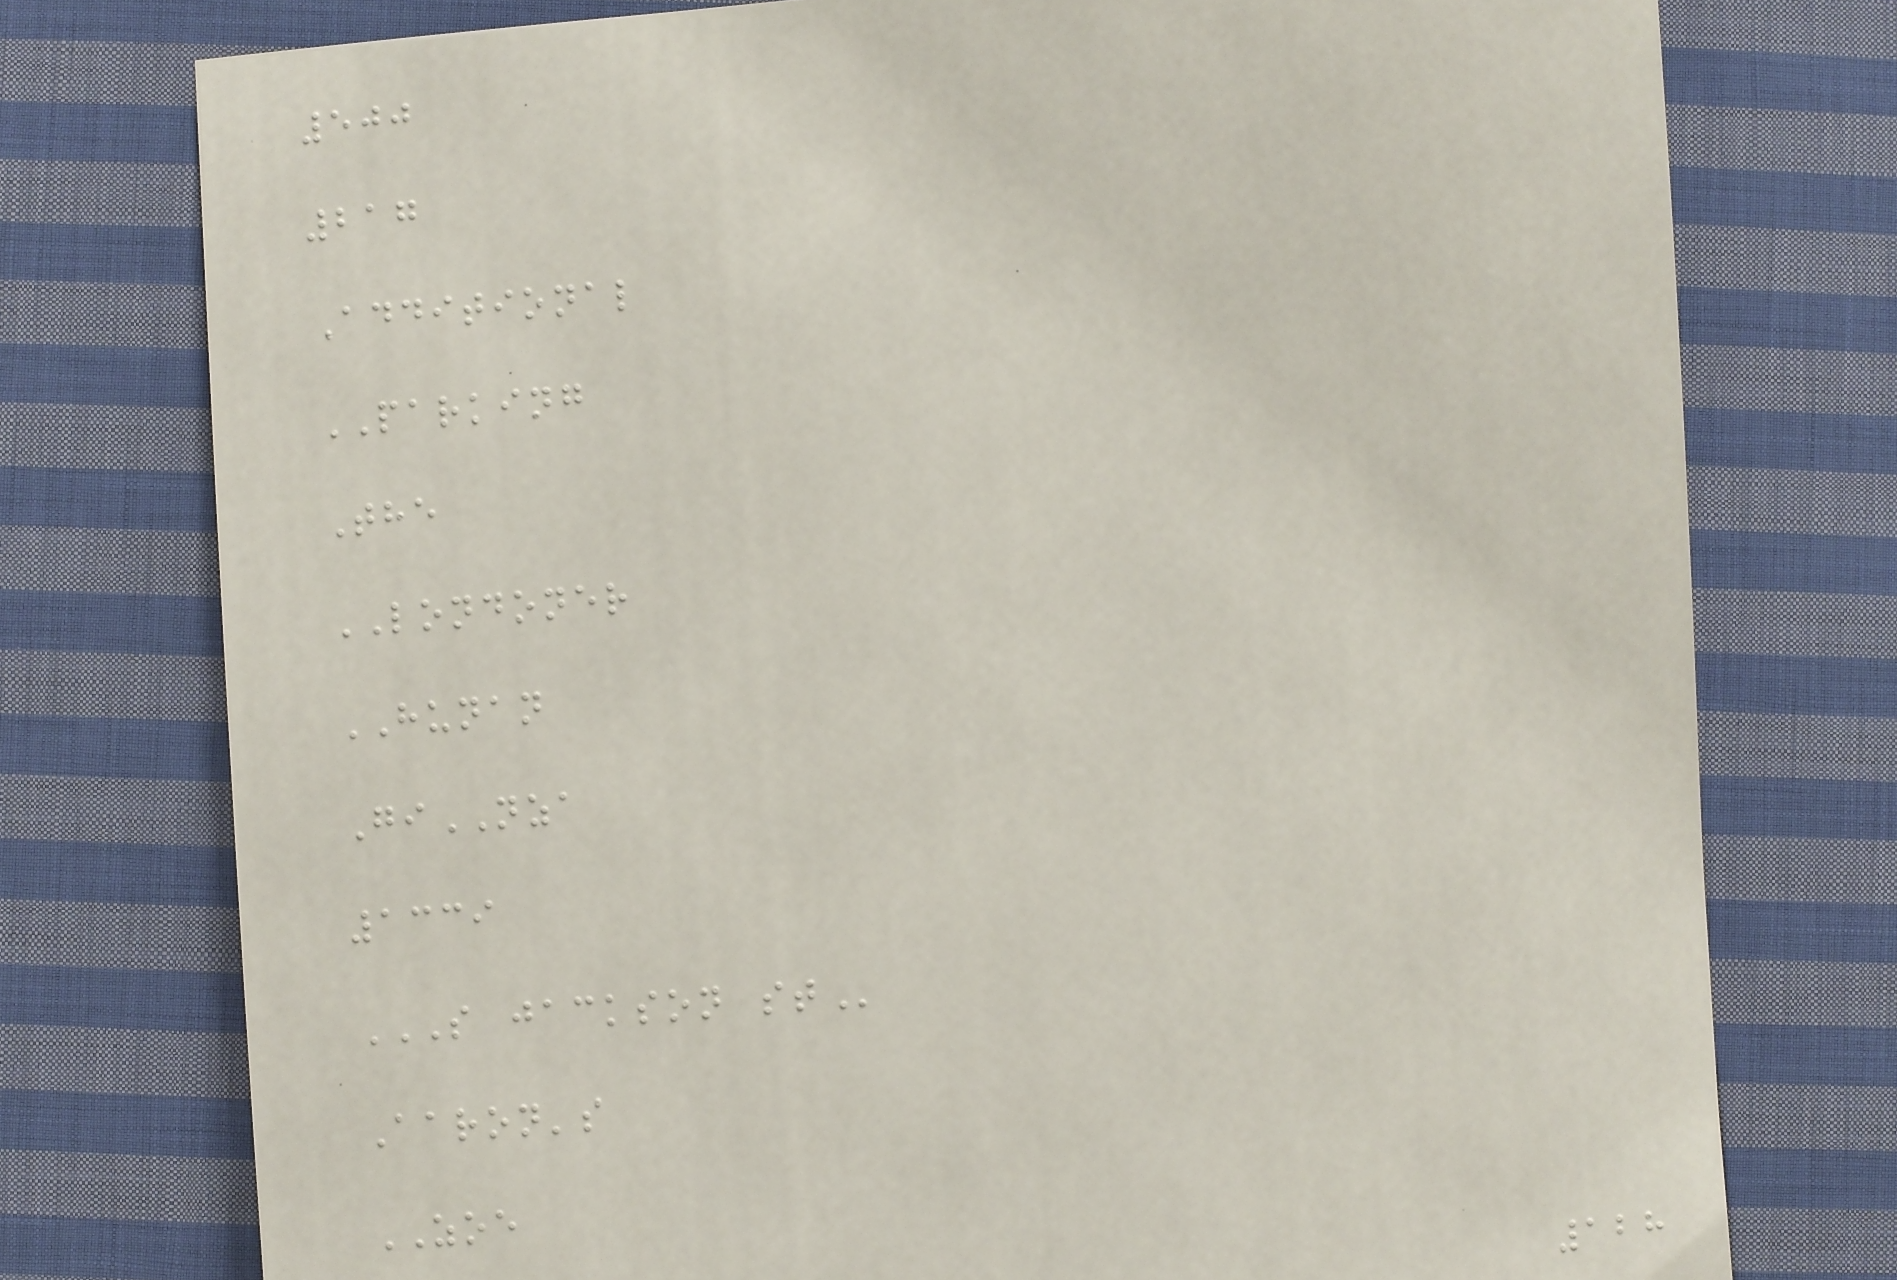500
217
Additional
PARKING
The
LONDONER
HUNAN
GiNZA
1339
S JACKSON ST
Aaron's
ZOE
128
